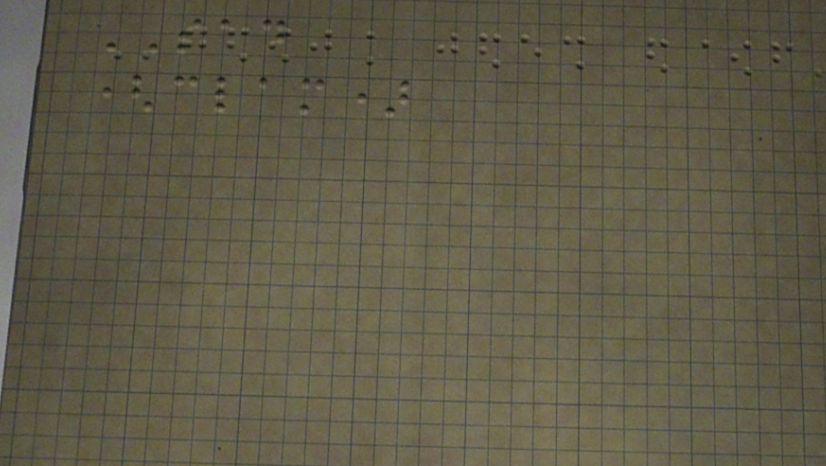SAD
(clam)
